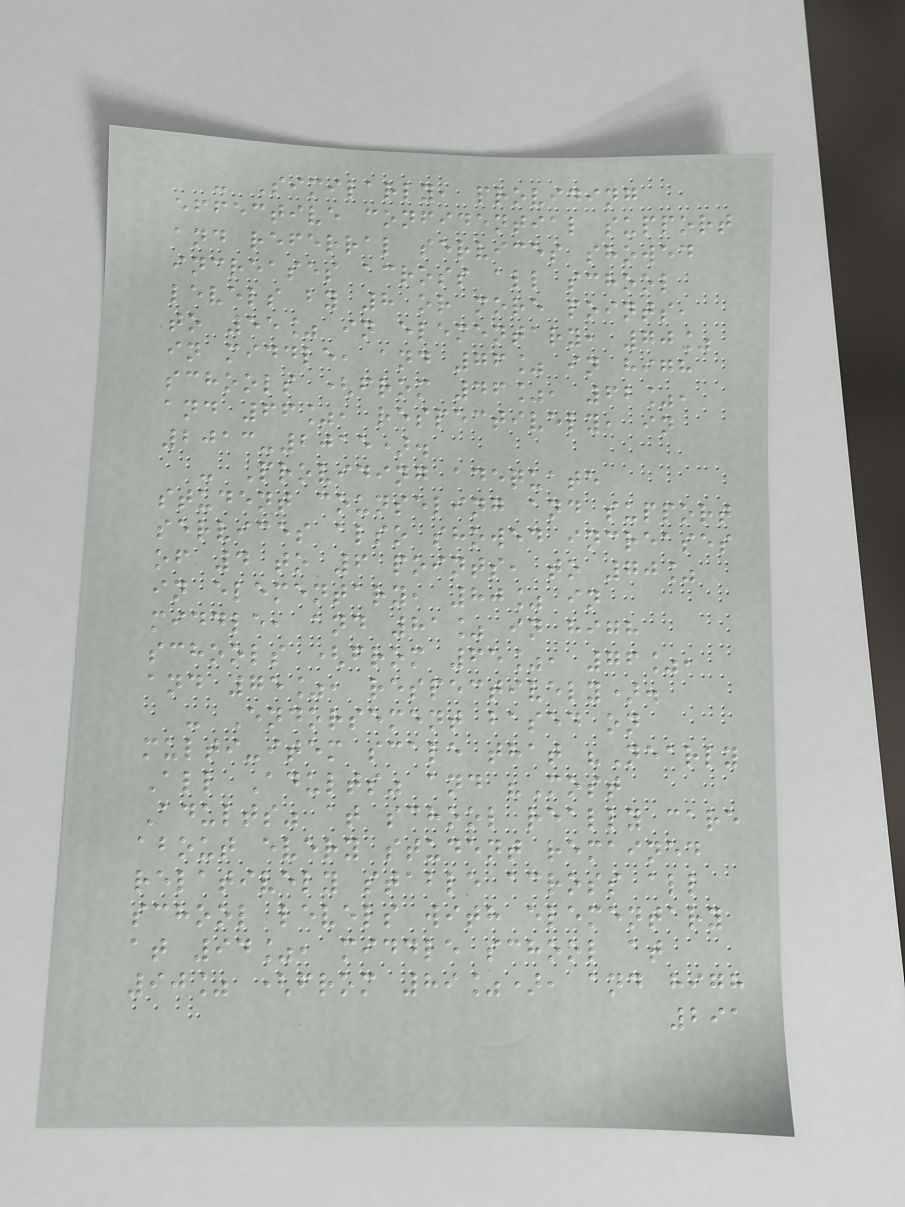- Similarly, providing
effective confidential support
and referral services showed
increases across all school
levels by 8 or more points,
to 55% in elementary, 70%
in middle, and 76% in high
schools (from 46%, 62%,
and 66%, respectively, in
2013-2015).
- Providing adequate
student counseling and support
services also showed increases
of 4 to 6 points, to 70%
in elementary, 80% in
middle, and 81% in high
schools (from 65%, 76%,
and 75%, respectively).
- Endorsement based on
multi-item scale that "Nearly
All Adults" and "Most
Adults" at school really care
about every student remained
relatively stable across all
school levels with elementary
at 94%, middle school at
90% (from 89%), and high
291
